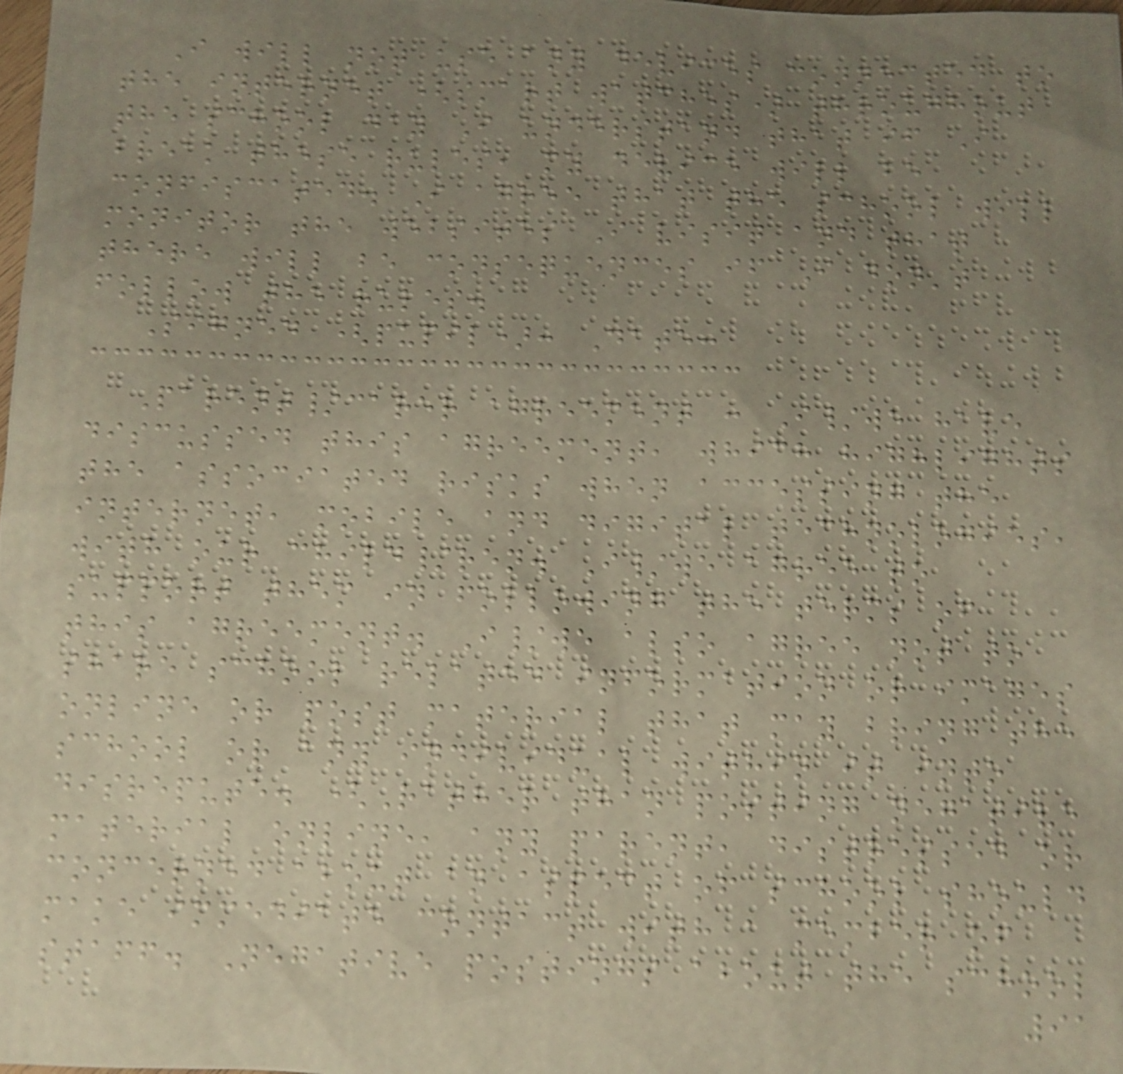I will not use any devices connected to
the internet (smart watches) throughout
the school day I understand that if I
break these rules, my device will be
confiscated. I agree that the school will
monitor the websites I visit and that
there will be consequences if I don't
follow the rules.
Signed (pupil): Date:
Parent/carer agreement : I/we have
discussed this agreement, which highlights
the associated risks when accessing the
internet, mobile and digital technologies,
with our child/ren. I/we agree to
support them in following the terms of
this agreement. I/we also agree not to
share school related information or images
online or post material that may bring the
school or any individual within it into
disrepute. (Rather than posting negative
material online, any parent, distressed or
concerned about an aspect of school should
make immediate contact with a member of
staff. Negative postings about the school
91
